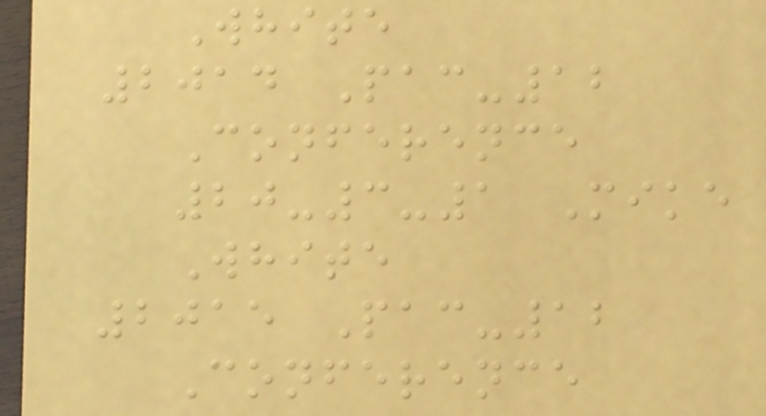White
2014 Pac-12
Conference
20-3-1 Mike
White
2015 Pac-12
Conference
